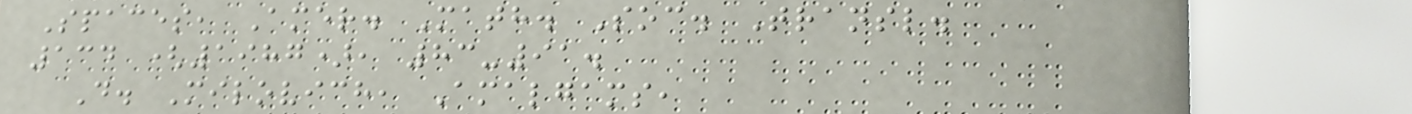Spaces, Amer. Math. Soc. Transl.
134 (1987), 83-91.
D. Milovich, Amalgams,
